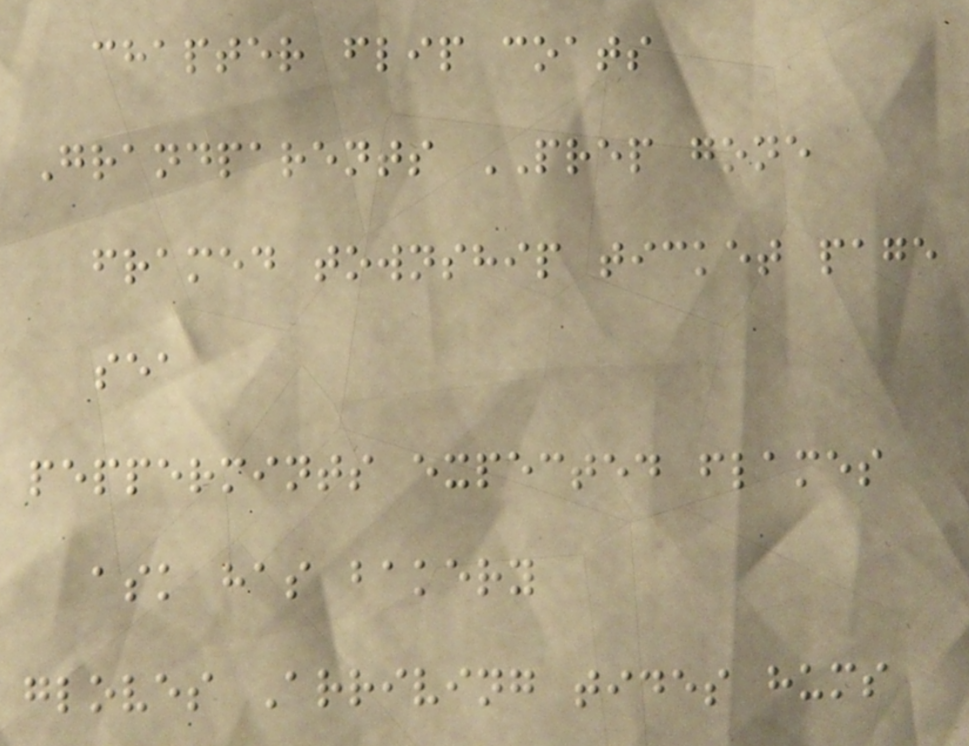chapter flip coats
Grandparents PREP gone
framed township ticket page
sea
peppermints expected flames
ask has bakery
gloves Arriving tides hums
